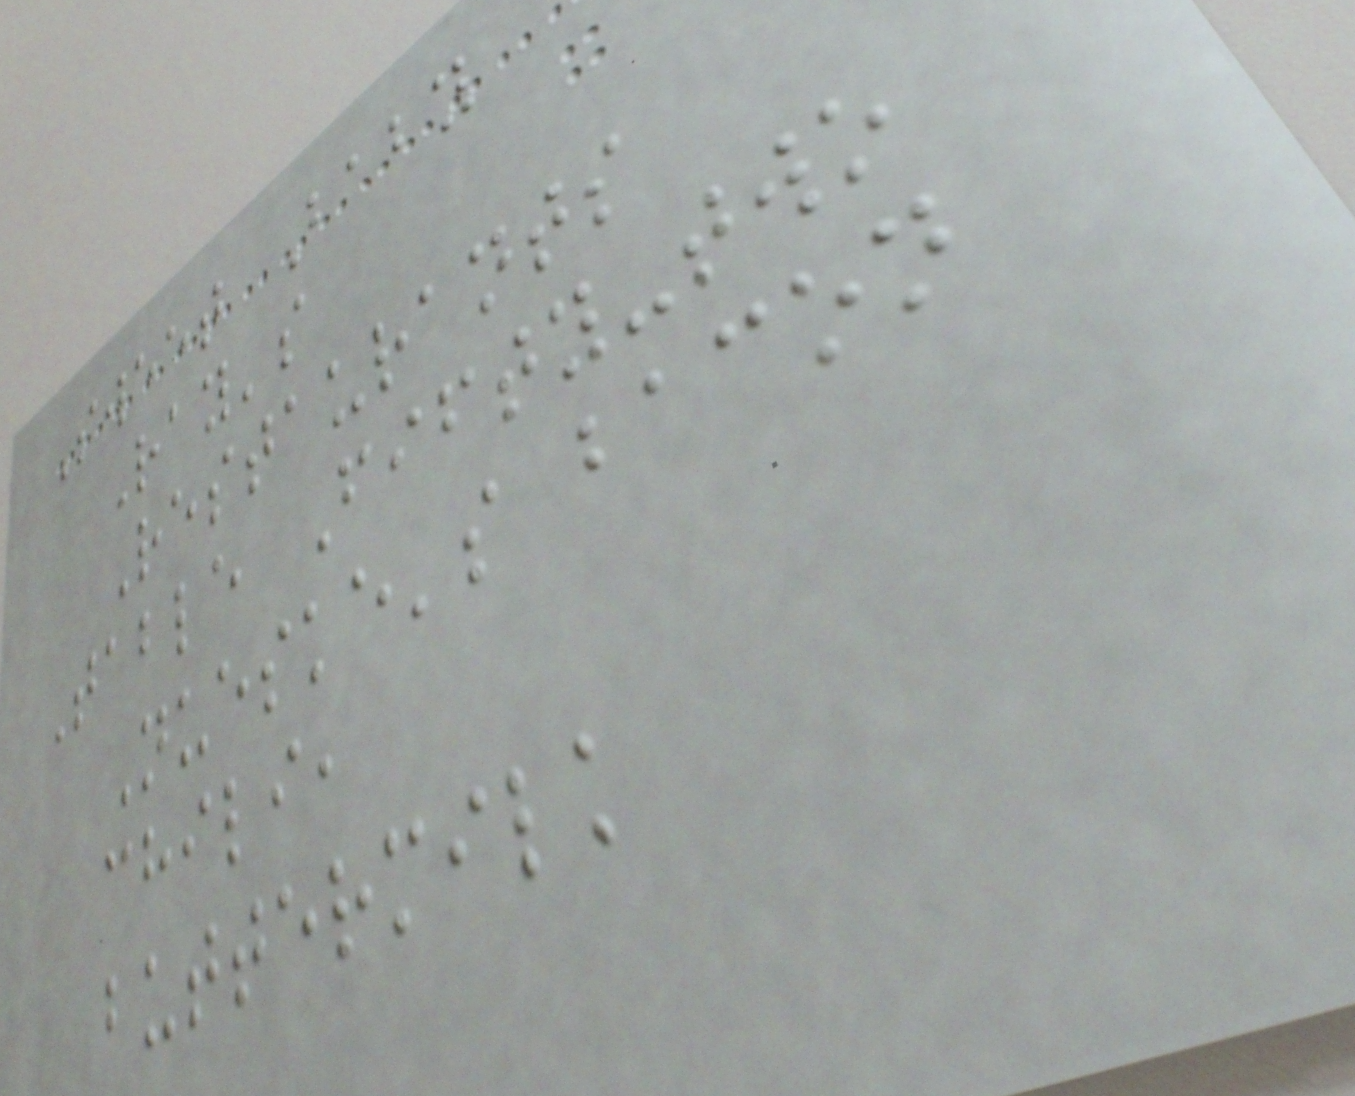Sweet Baby
Ray's
Restaurants
Table Fifty-two
Nueske's bacon
chili,
buttermilk
